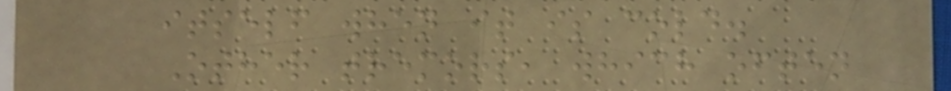itself when it is cold.
Other tremors, which often
